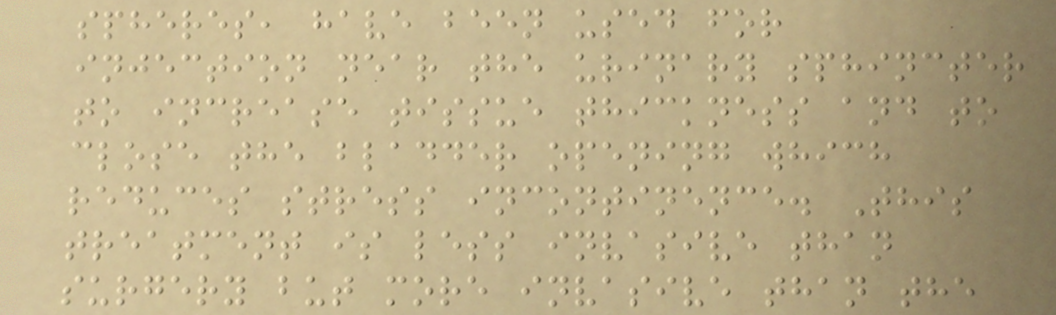spheres, have been used for
injection near the urinary sphincter
to increase tissue thickness and to
close the bladder opening which
reduces stress incontinence. This
treatment is less invasive than
surgery but more invasive than the
